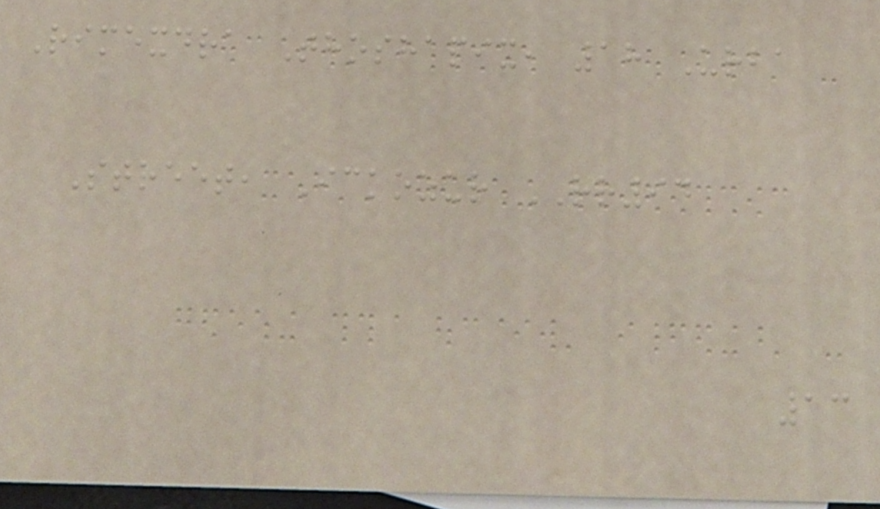Rimexdra Thoshapix, 18 Urba
Street, Ickozur RR94
13
